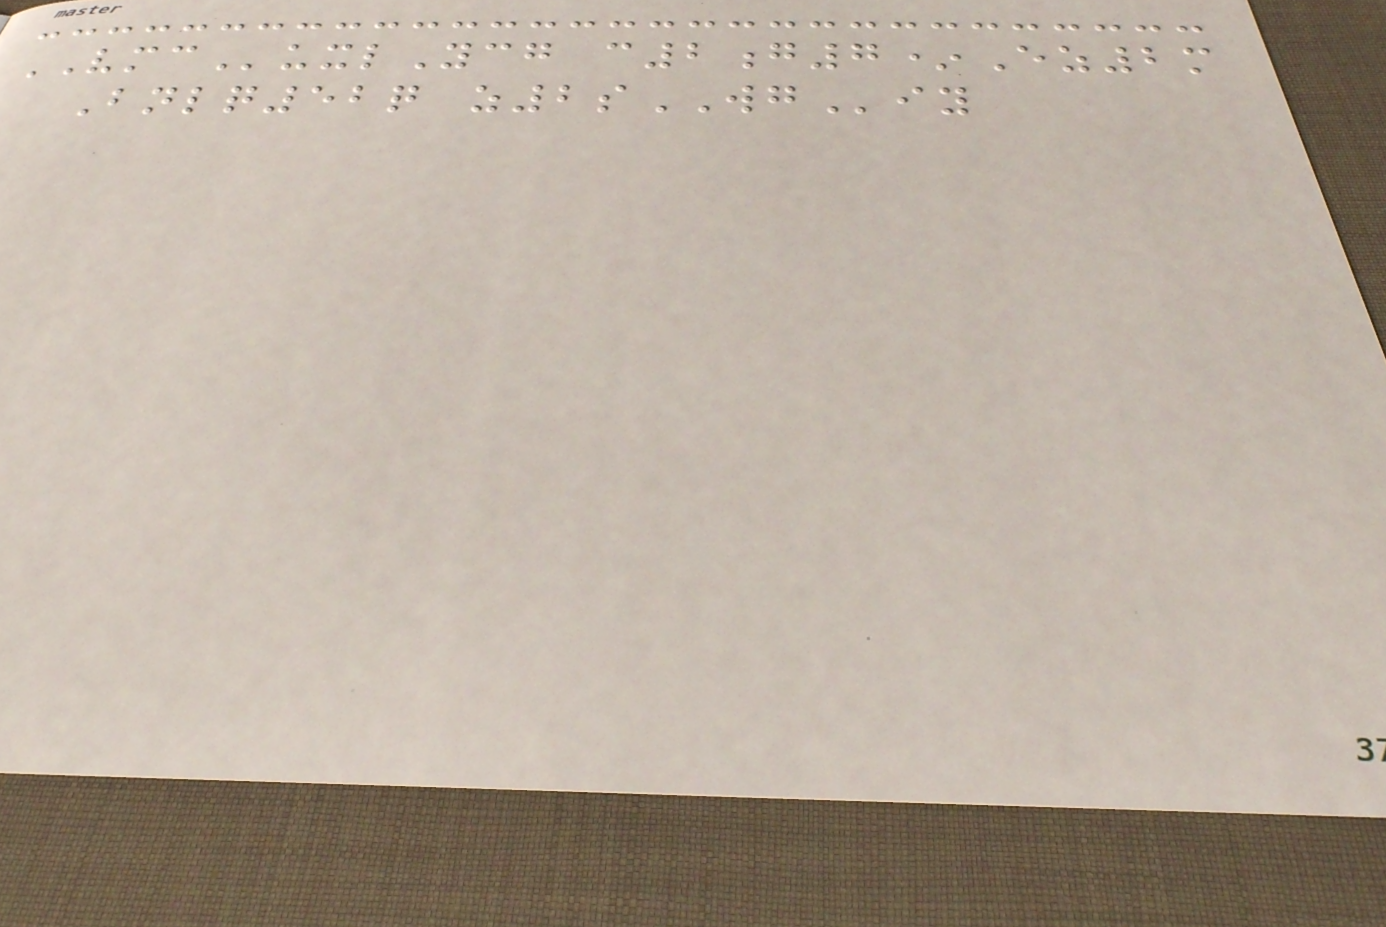VMCuxlYcg c2g7*Ez2m
Bnlq52q z2sWGiy
